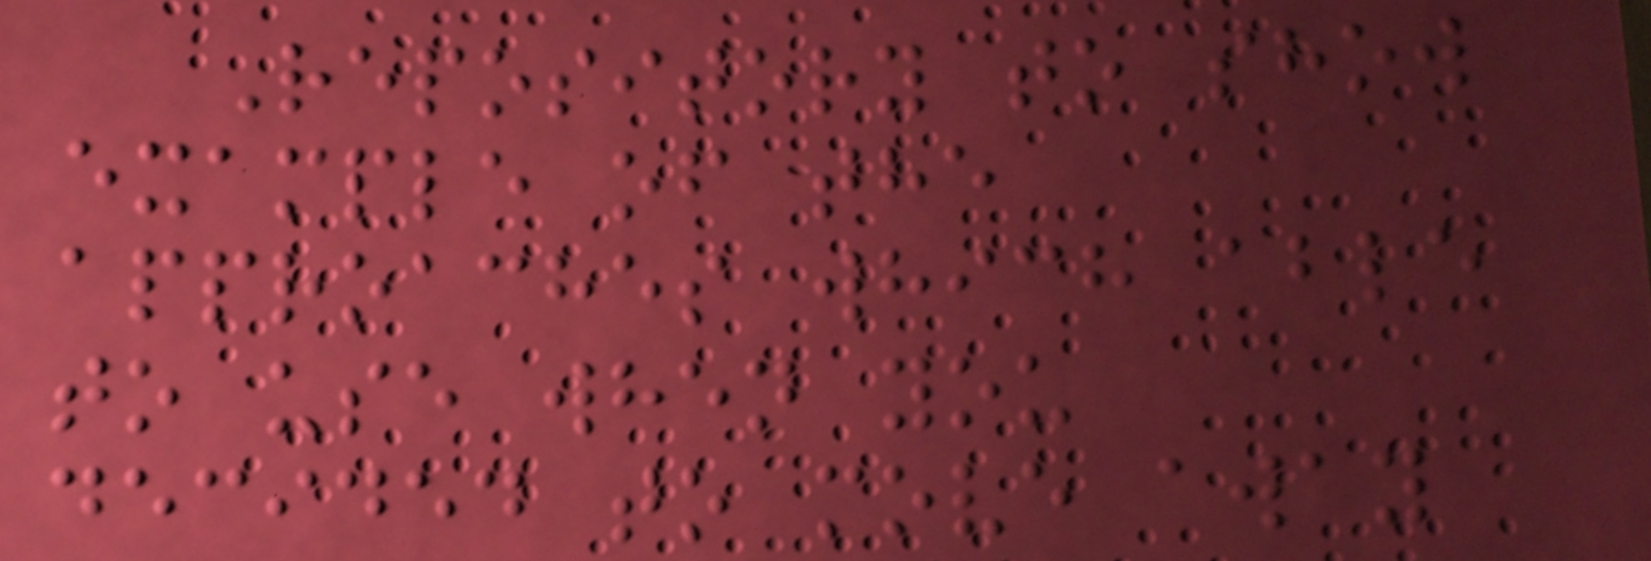Repository to show
example of the
approaches which able
to use when you
decided to move away
